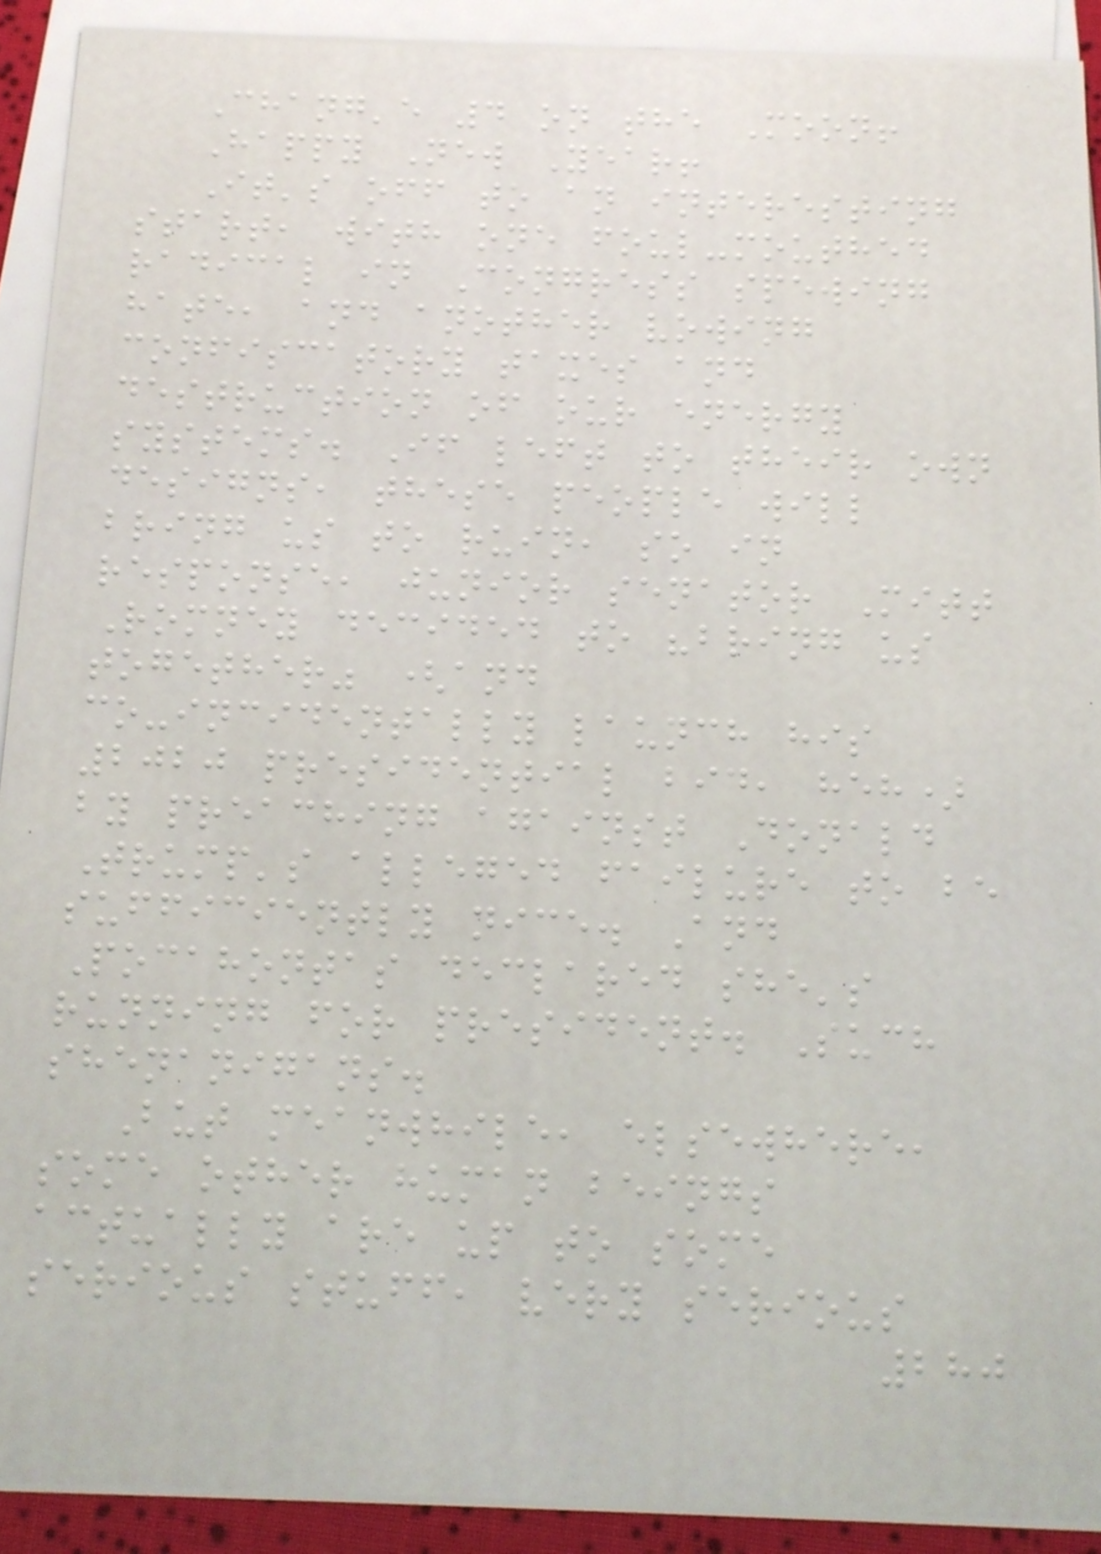Chang'e 4 on the Moon!
Happy New Year!
It's off to an interesting
start, with one foul-mouthed
radical in Congress spewing
hate, and another vowing
confiscatory taxes and
destruction of our energy
systems. If left to their own
designs, these people will
bring us to ruin, so in
response, junior senator Mitt
Romney decided to "bring us
together" (and
co-incidentally launch his
2020 presidential bid, heh)
by preaching against Donald
Trump's alleged failure to be
sufficiently nice. And
Pocahontas declared she's
running for president. Such
shenanigans.
But meanwhile, elsewhere,
some other human beings
actually are up to some
serious stuff, very serious
280
